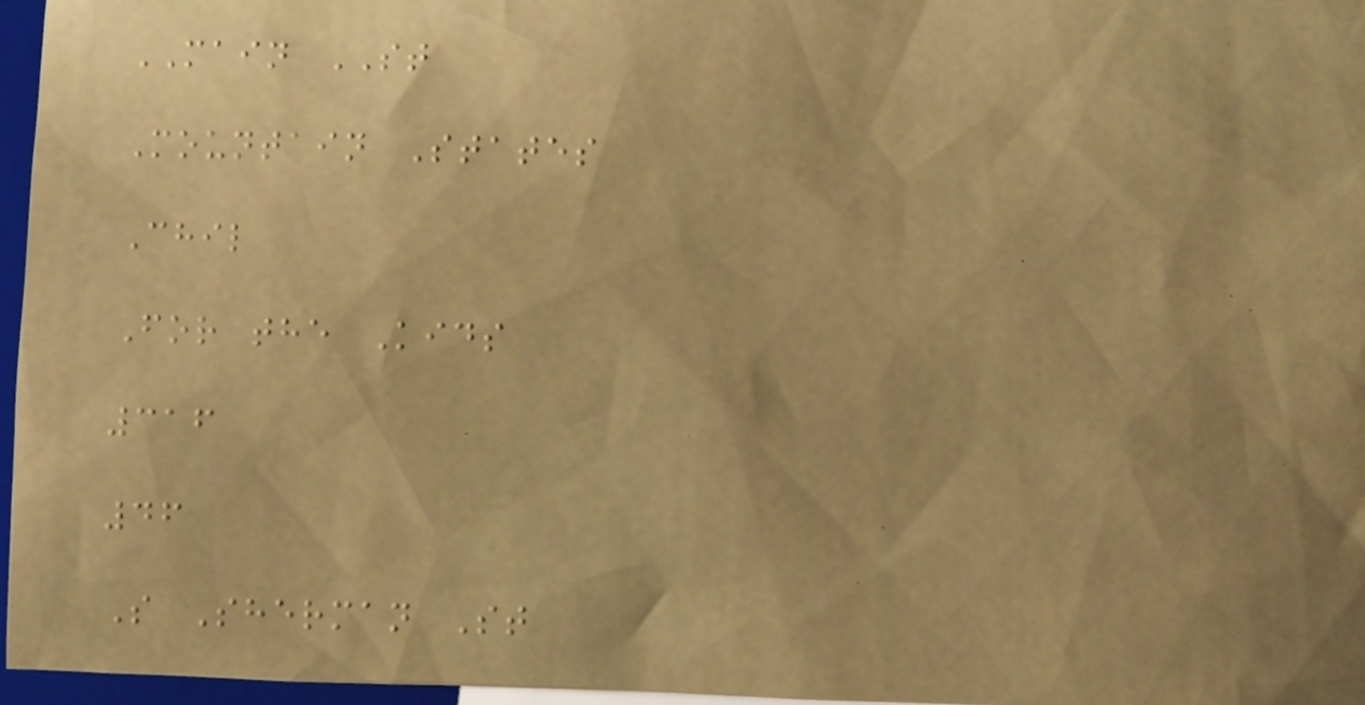MAIN ST
Mountain States
Chil
For the Kids
316
46
S Sherman St
